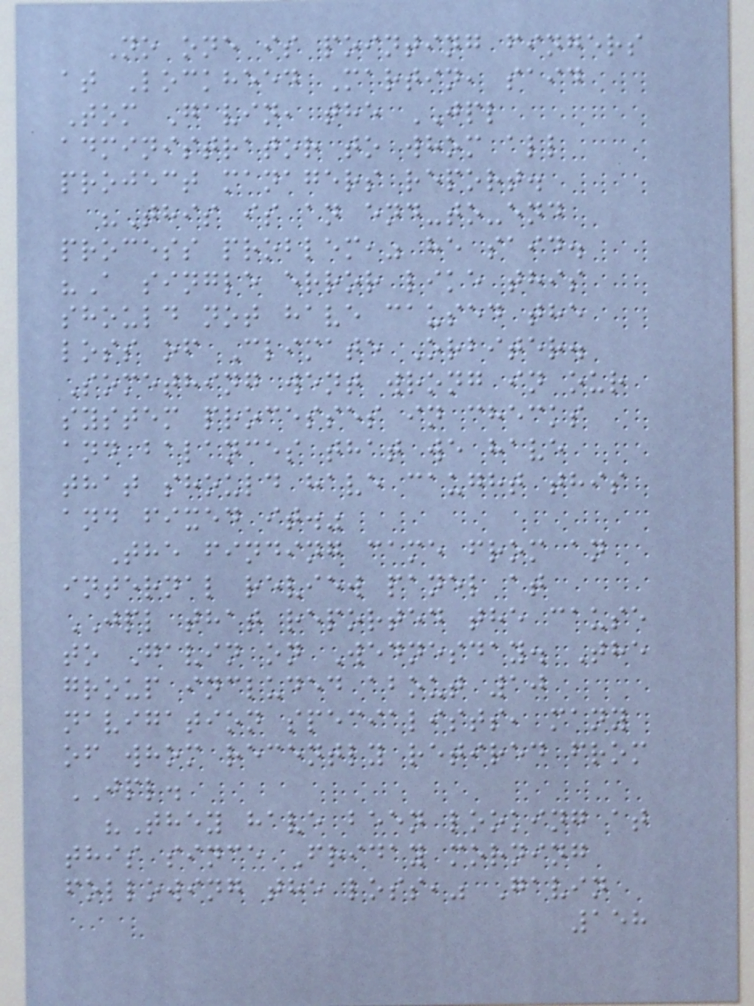No one is pointing fingers
at Lockheed Martin, said
Tom Gavin, the JPL
administrator to whom all
project managers report.
"This is an end-to-end
process problem," he said.
"A single error like this
should not have caused the
loss of Climate Orbiter.
Something went wrong in our
system processes in checks
and balances that we have
that should have caught this
and fixed it."
The finding came from an
internal review panel at
JPL that reported the cause
to Gavin on Wednesday. The
group included about 10
navigation specialists, many
of whom recently retired from
JPL.
"They have been looking at
this since Friday morning
following the loss," Gavin
158
